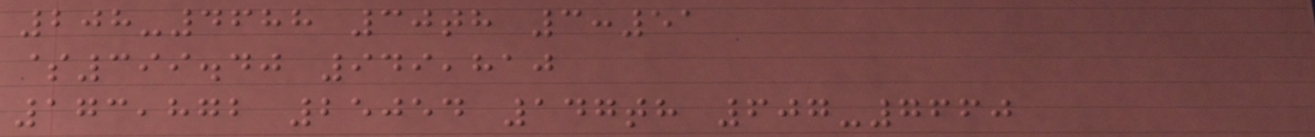208-4688 30th 3:51
$399.40 949,810
173,872 25054 147th 607-7660
